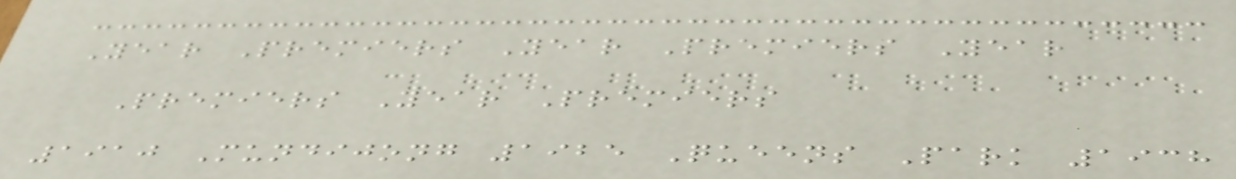Year Premiers Year Premiers Year
Premiers Year Premiers
1910 Mundijong 1925 Queens Park 1938
